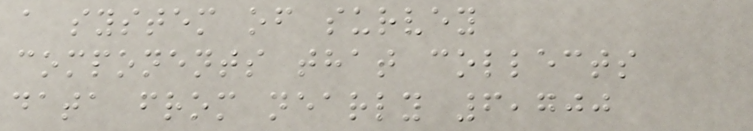a system of survey
components that collects
data from nearly 6,700
